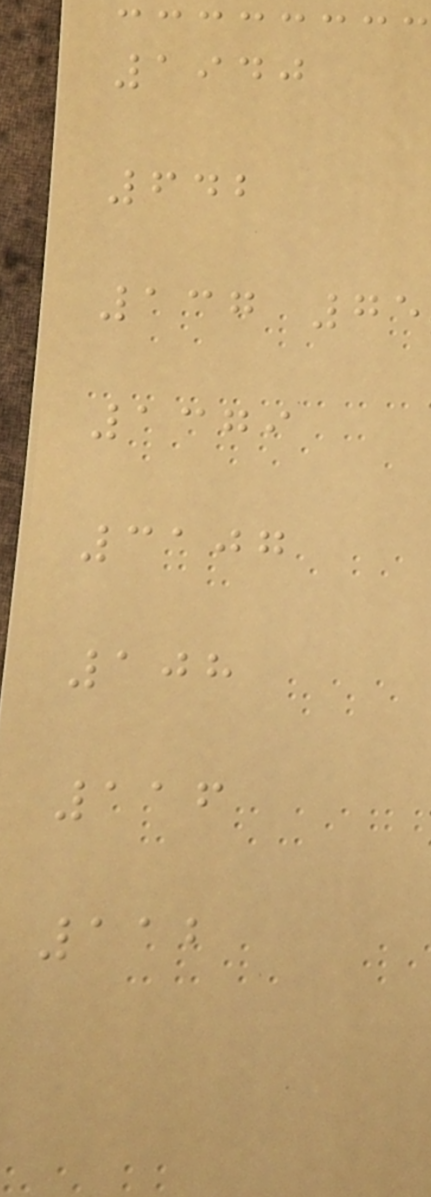1940
642
137 75
1379
3107
108
116
112
